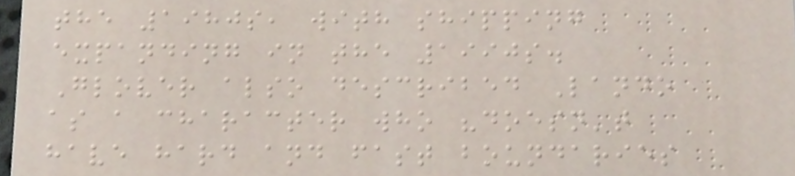the 1980s, with shipping
expanding in the 1990s.
Glover also described Lando
as a character who "doesn't
have hard and fast boundaries
